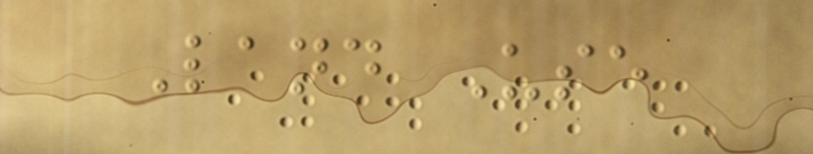Land Use
